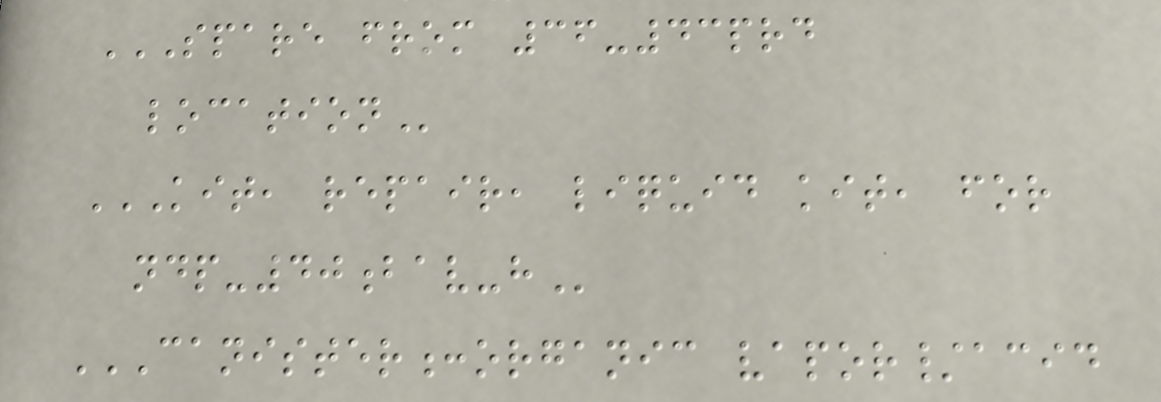SPARE FROM 36-43PRD
LOCATION
KIT, REPAIR, LIQUID KIT, FOR
NDP-40BAV-H
CANISTER:ORGANIC VAPOR/ACID
